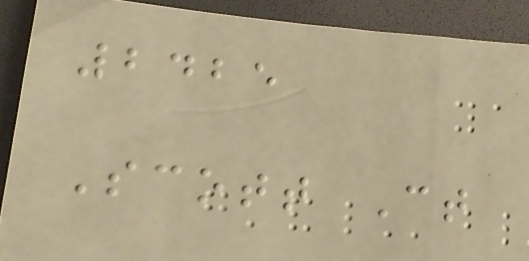2425
Scott Ct
